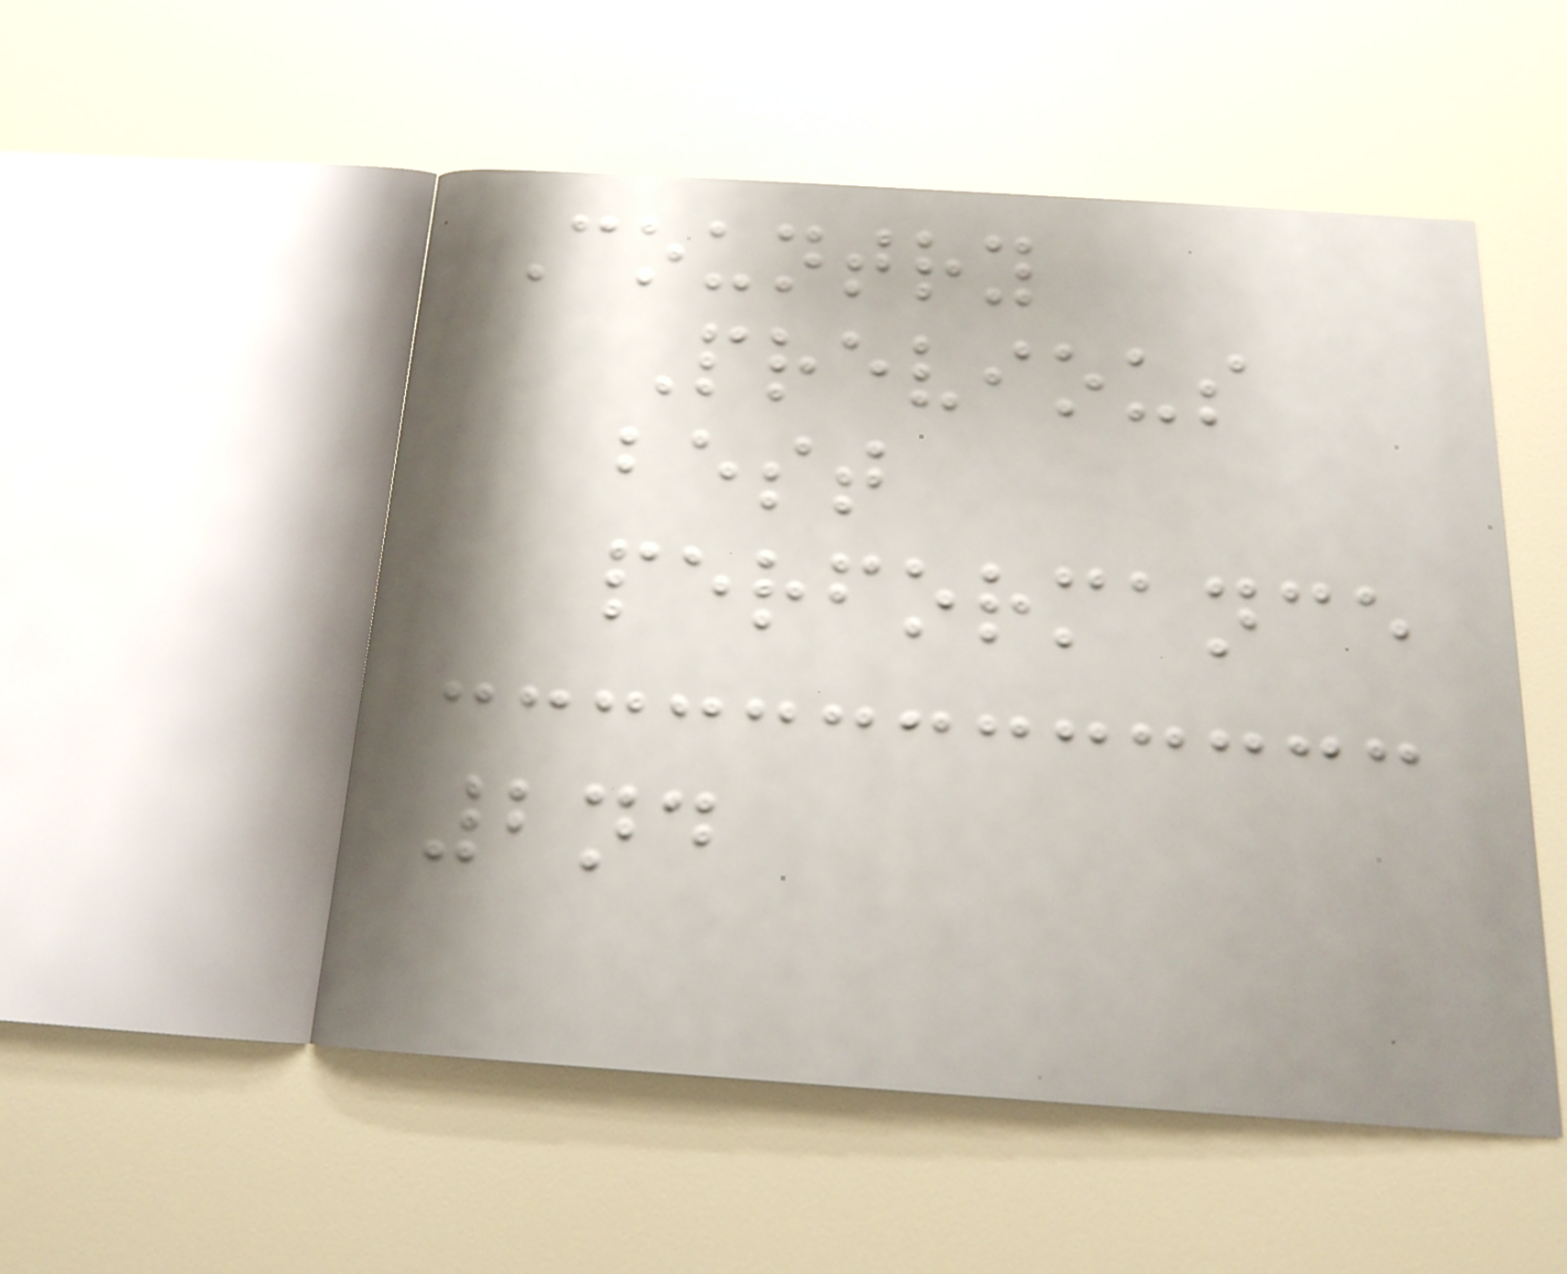Country
Previous
best
performance
2nd
